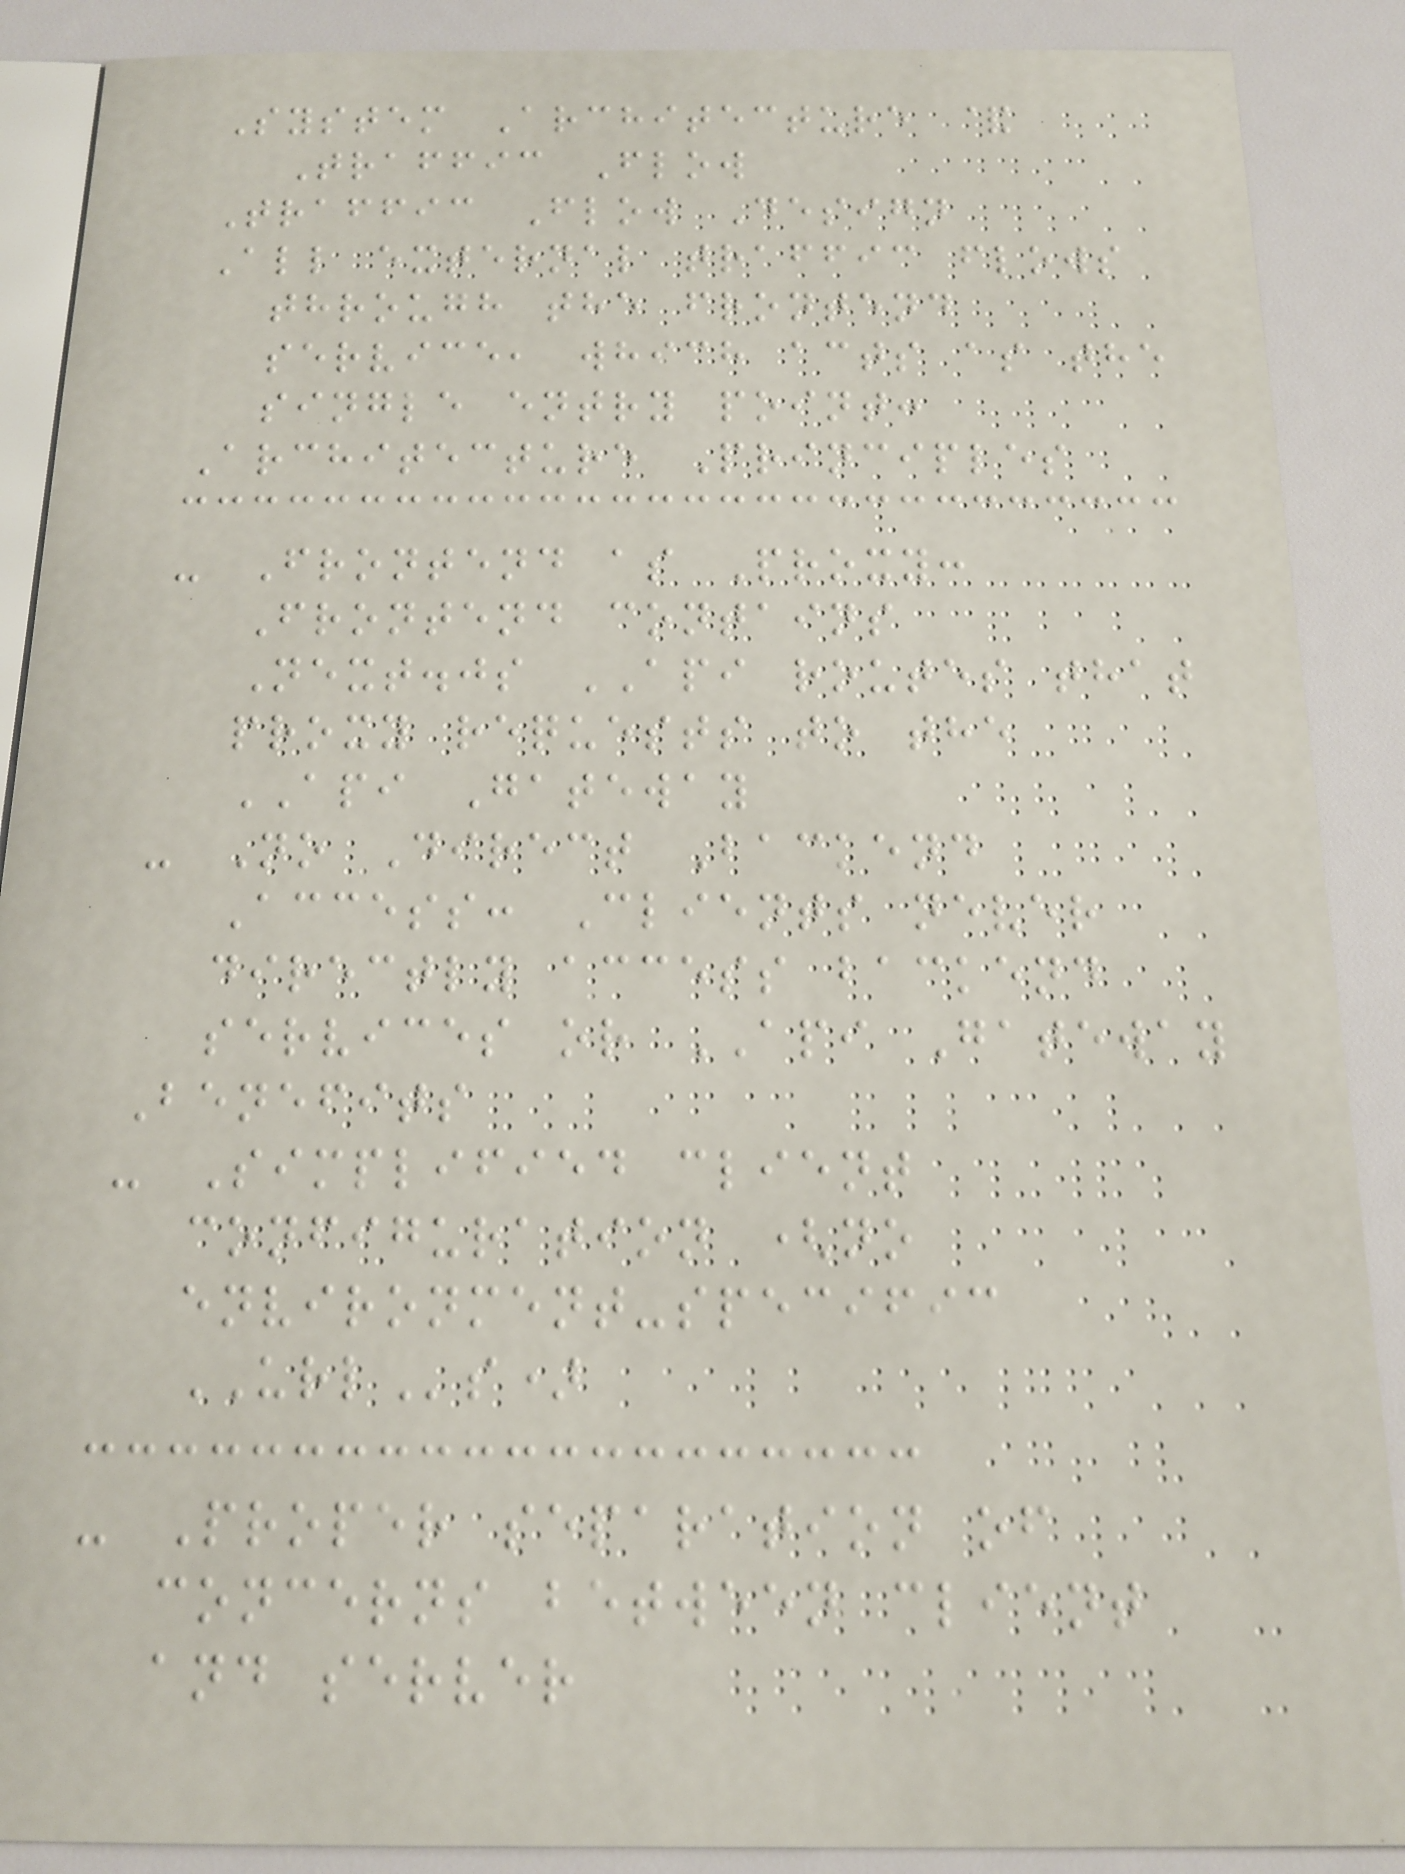System Architecture &
Traffic Flow
Traffic Flow Design
All external traffic flows
through the frontend
service, which acts as the
single entry point:
Architecture Principles
- Frontend as Proxy:
Frontend contains
Next.js API routes that
proxy requests to the
API Gateway
- No Direct Backend
Access: Clients never
directly access backend
services or API Gateway
Benefits
- Simplified client
configuration (no
environment-specific
URLs)
- Proper separation of
concerns between client
and server
